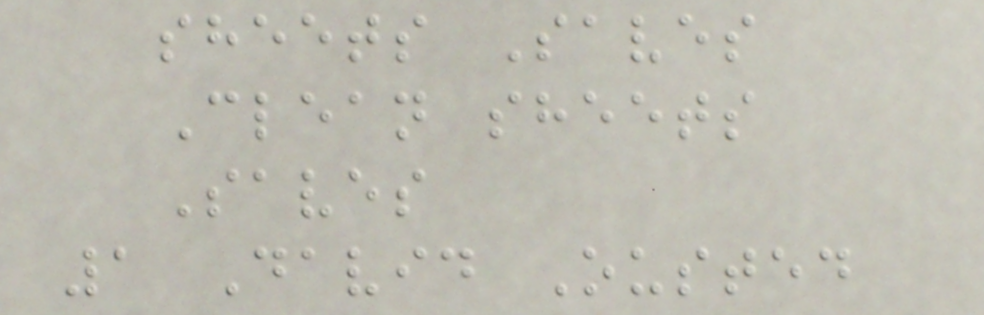sheets Saves
Clean sheets
Saves
1 David Ousted
